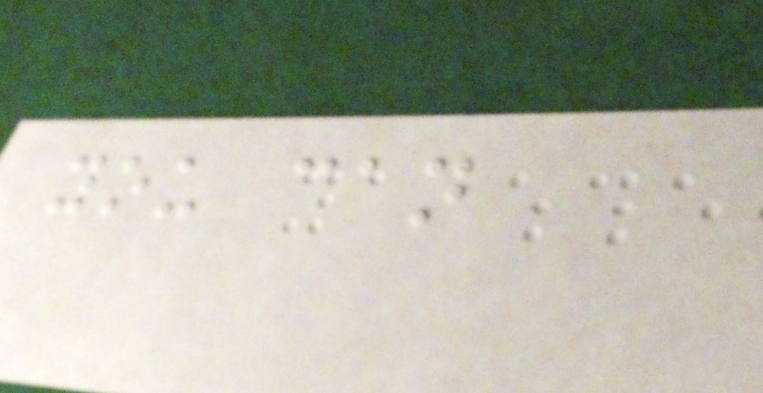you can
